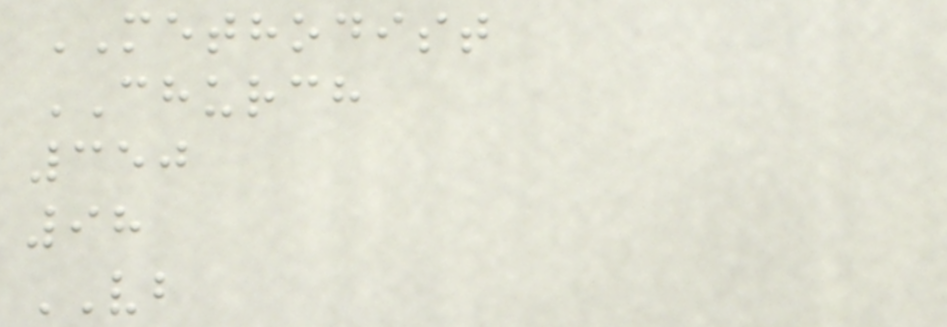METHODIST
CHURCH
350
98
VB
